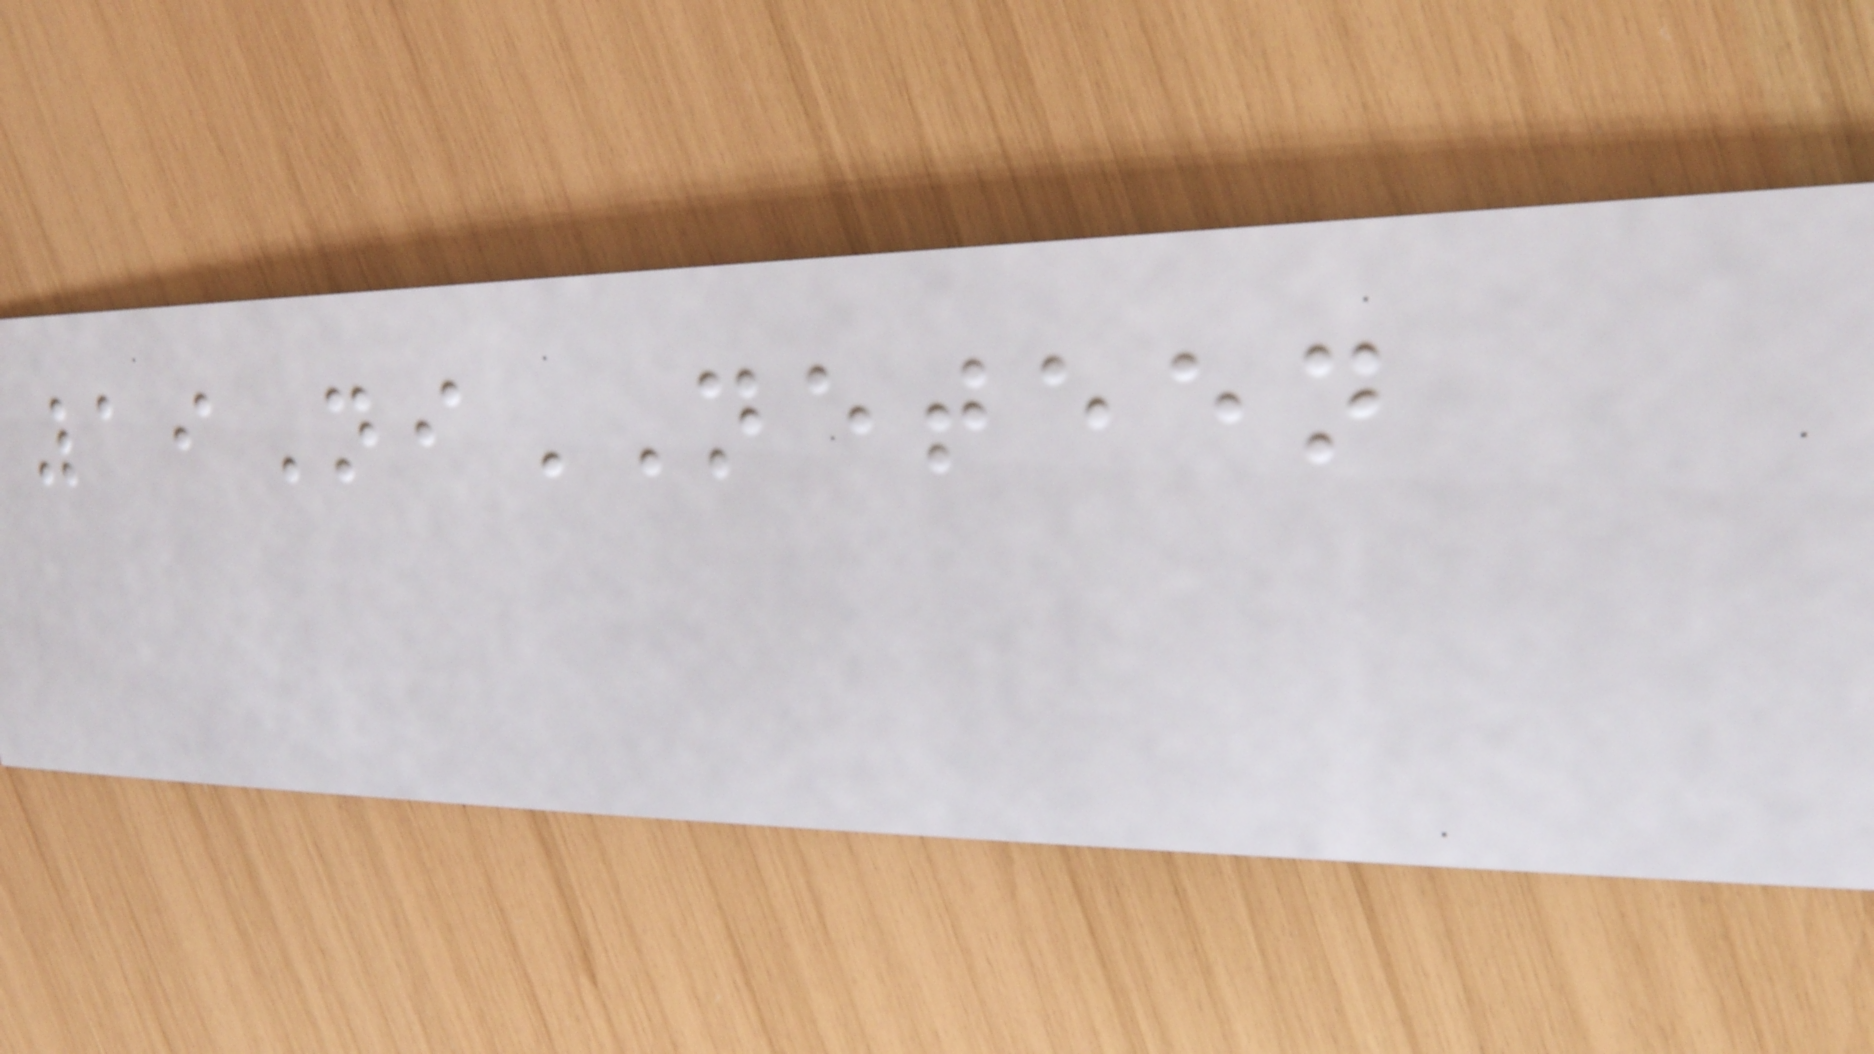19NiNETEEN
